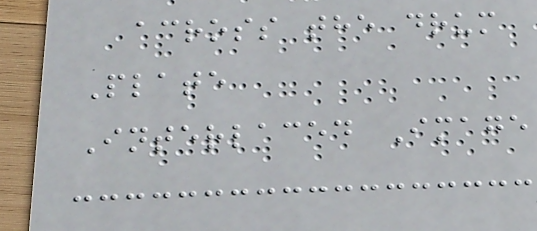across the drum
Plate
Interlaced Image
